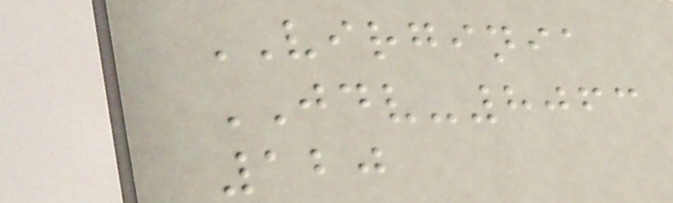VIRGINIA
JDV-8063
120
